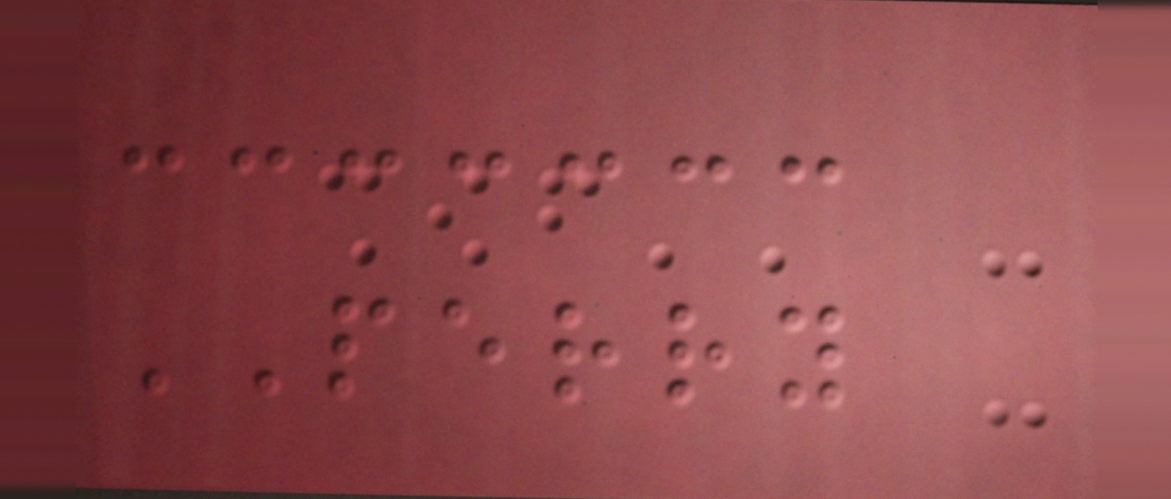PERRY
